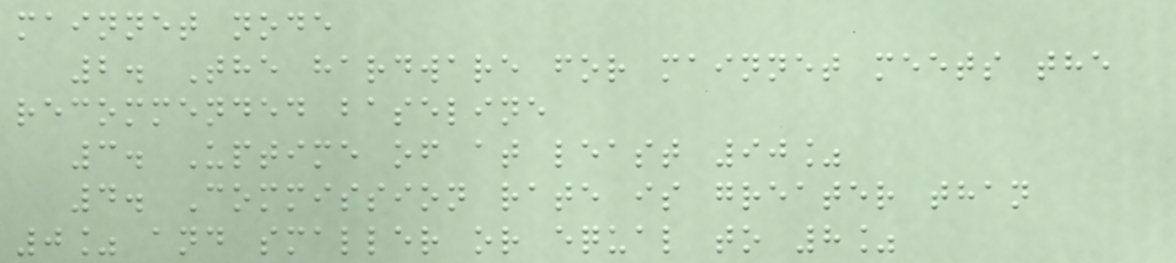mainnet node
2. The hardware for mainnet meets the
recommended baseline
3. Uptime of at least 90%
4. Commission rate is greater than
0% and smaller or equal to 8%
